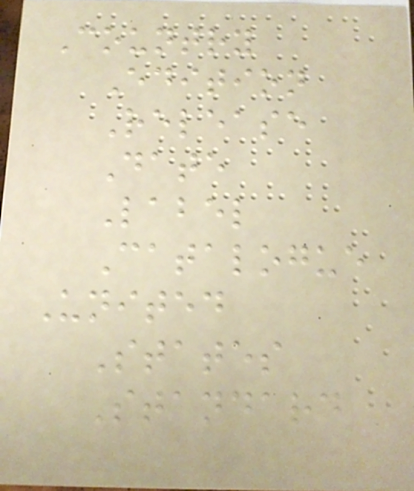Country
Edition
Release
Date
Label
Catalogue
United
States
Standard
